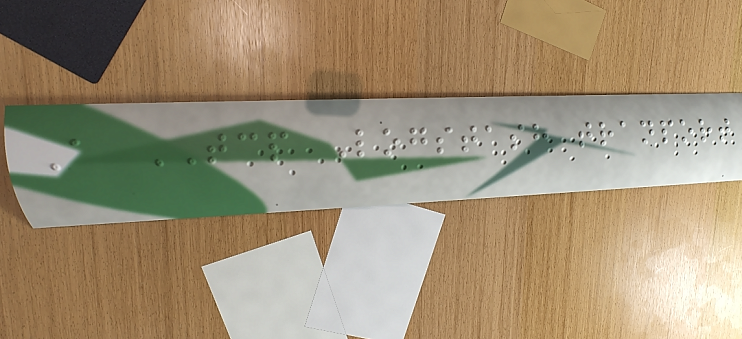A TCP Logstash tranport
